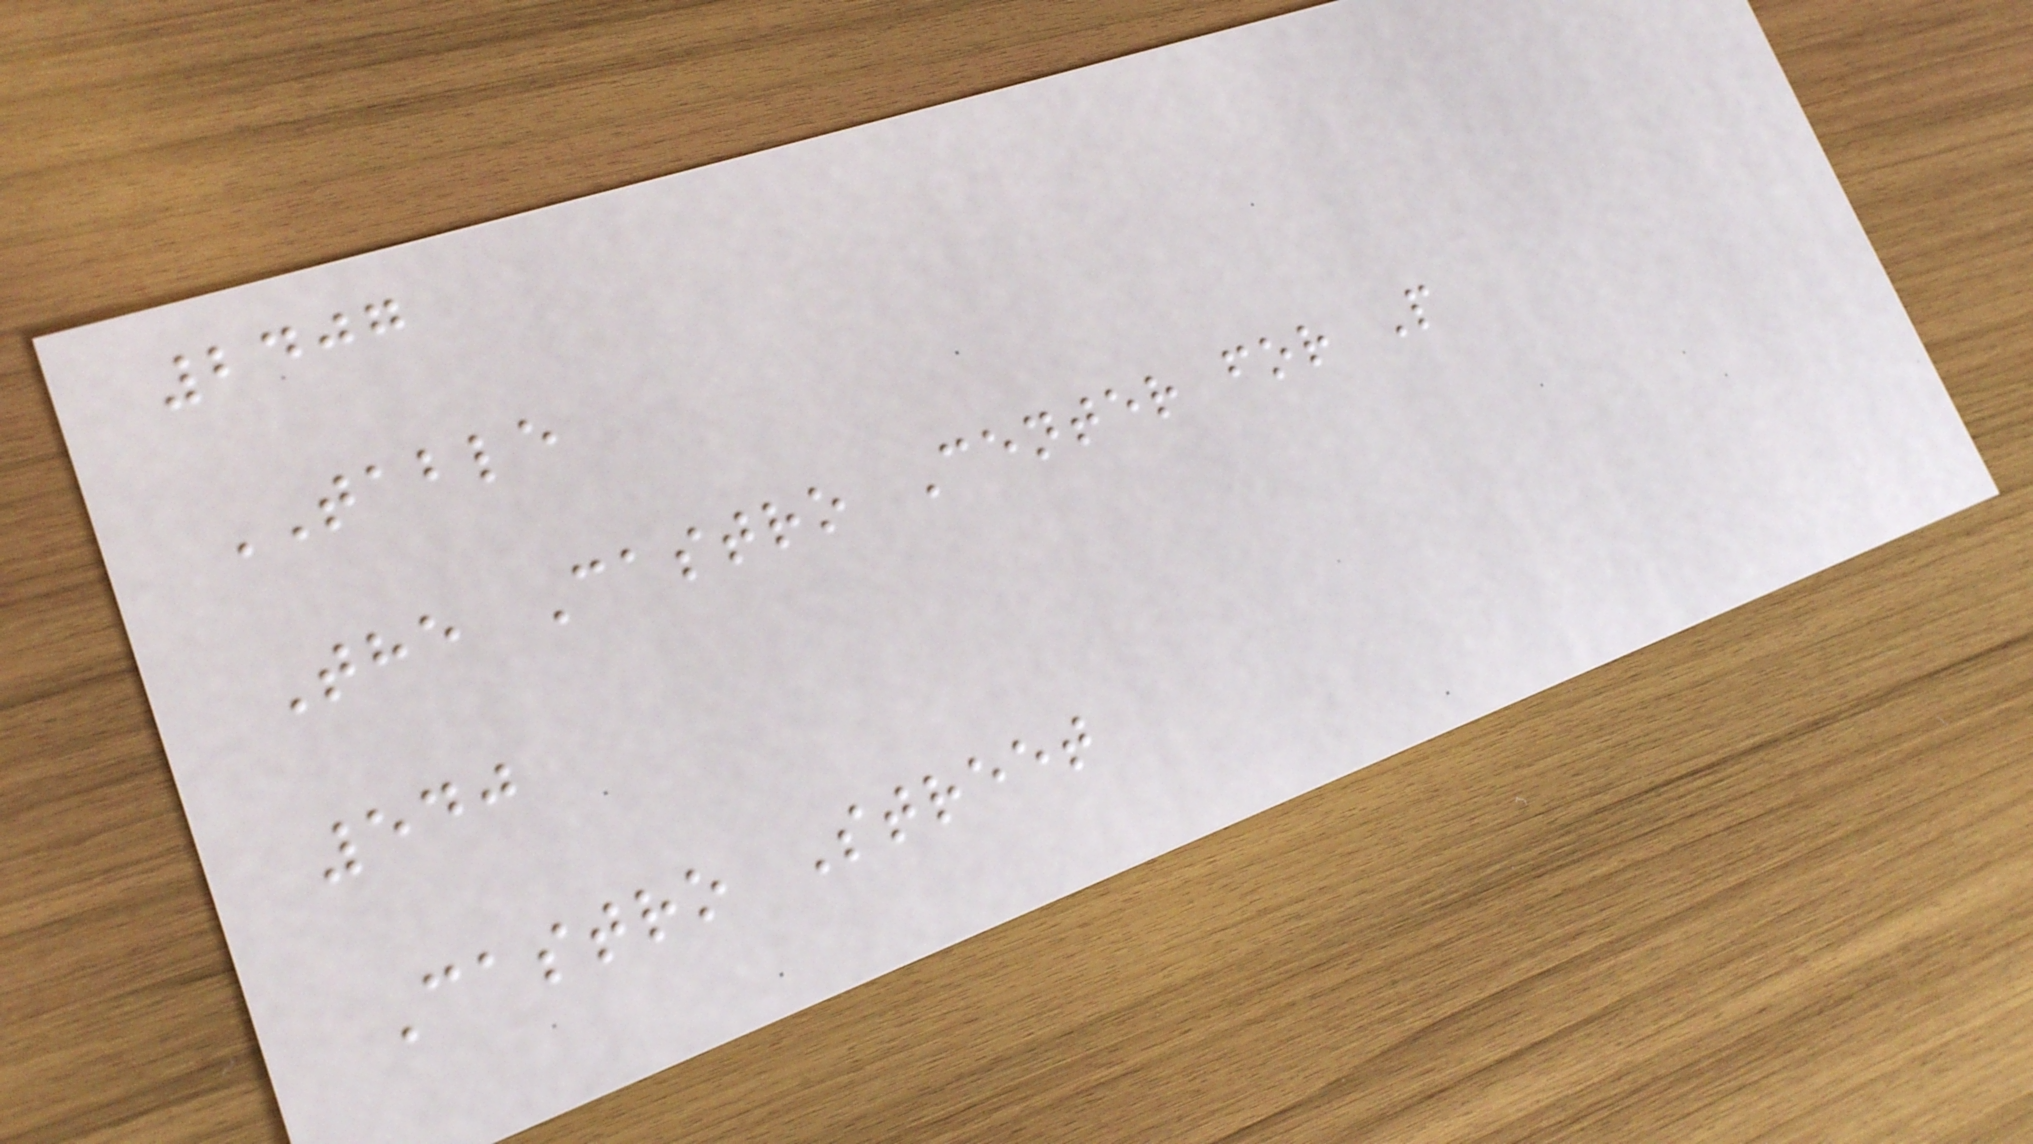2407
TABLE
The Castro Center for P
540
Castro Street
